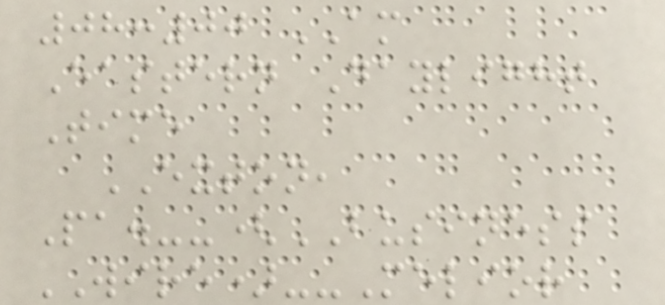08:00 AM
Eastern Daylight
Time
EXTON,
Pa.--(BUSINESS
WIRE)--Melior
